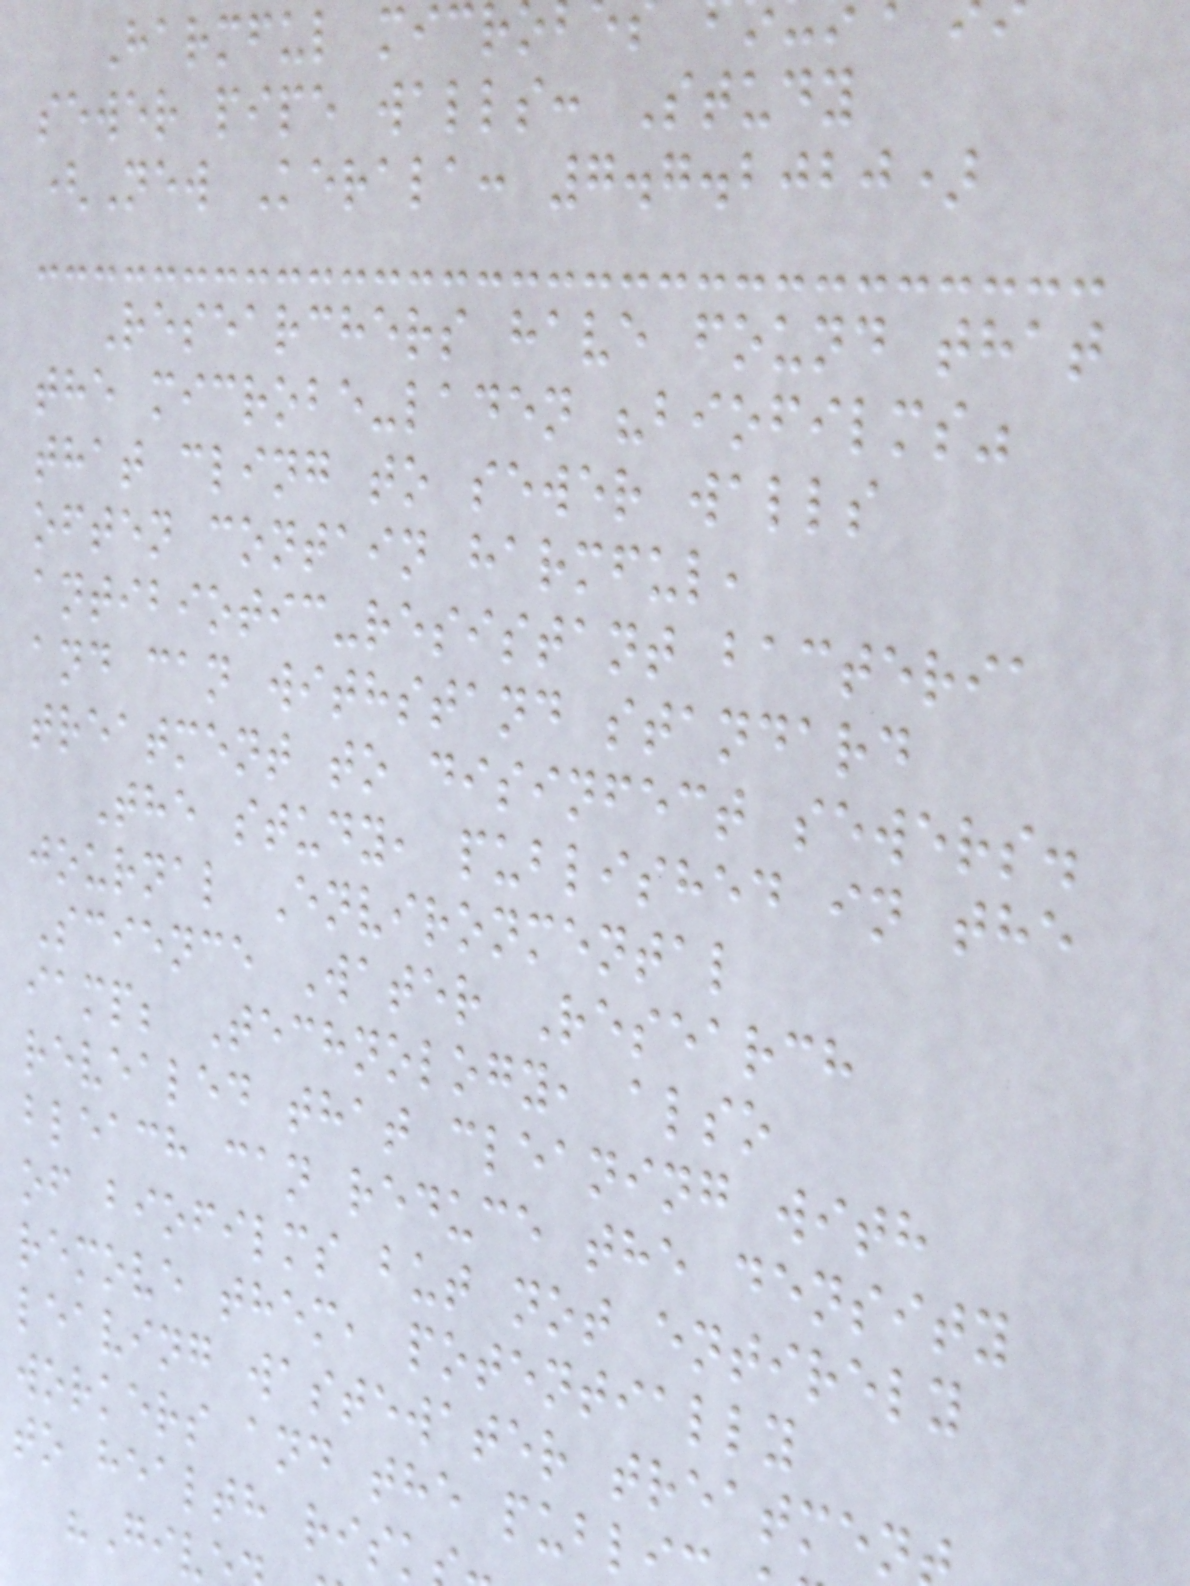Harmful micro
sewer pipe walls: Study
(New Kerala: 7.7.2020)
Researchers have found that
the microbe-laden "biofilms"
that cling to sewer walls
often contain harmful,
antibiotic-resistant bacteria
and can withstand standard
treatment to disinfect sewers.
The study, published in the
journal Environmental
Science Water Research
iamp; Technology, also
revealed that cleaning with
bleach can reduce the density
of biofilms but not entirely
remove them, potentially
leaving wastewater treatmen
workers and the publ
to health risk
